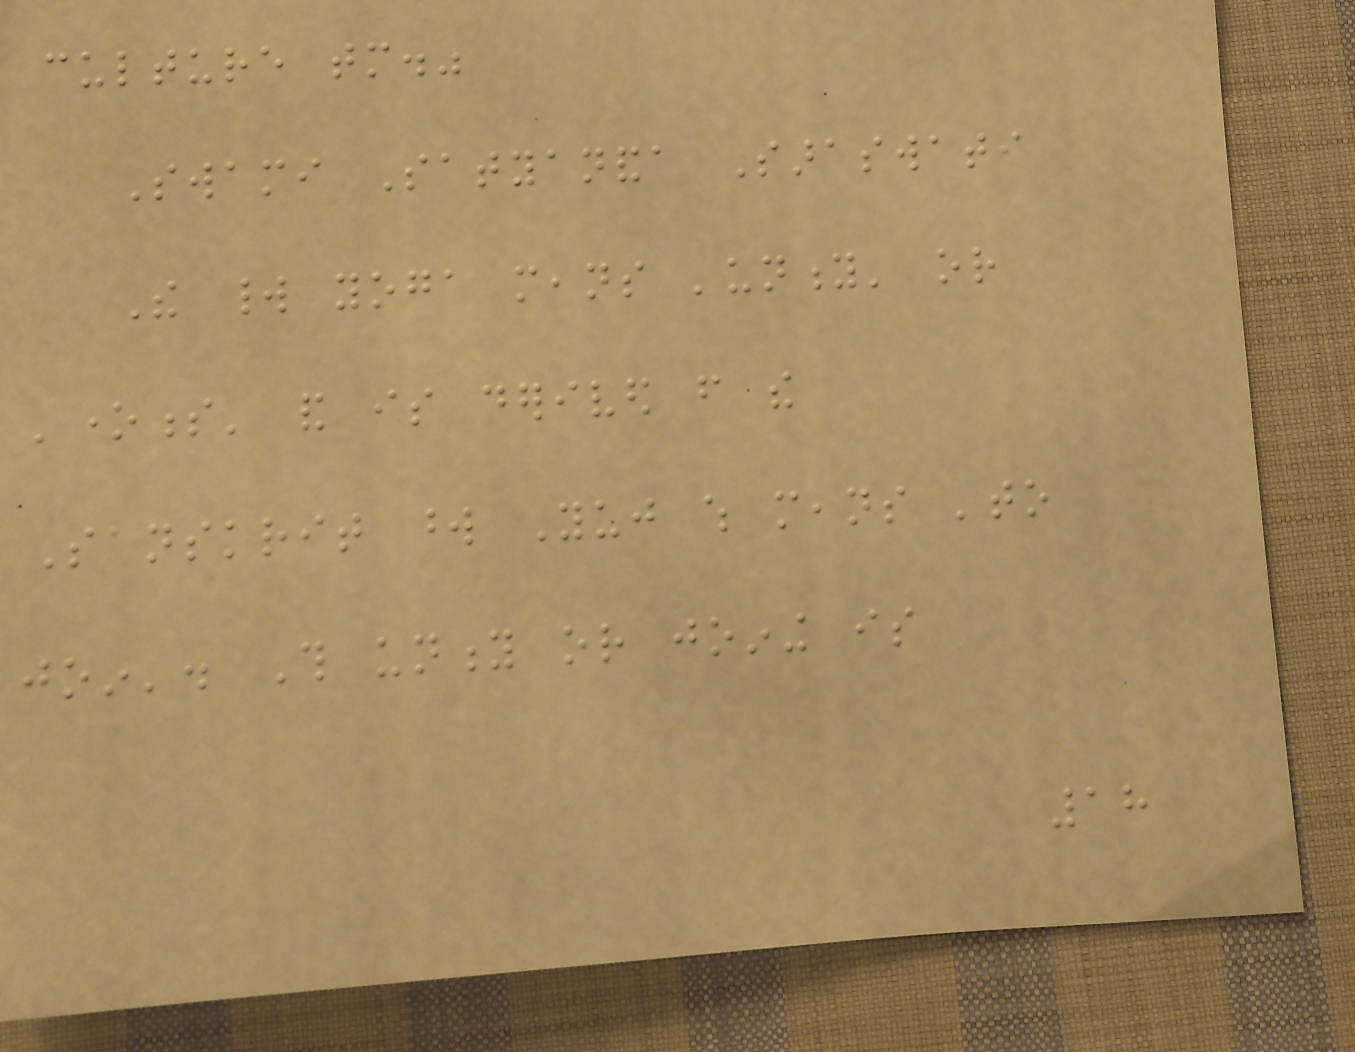culture tomorrow."
Swami Satyananda Saraswati
The world yoga means 'unity' or
'oneness' and is derived from the
Sanskrit word Yuj which means 'to
join'. This unity or joining is
18
